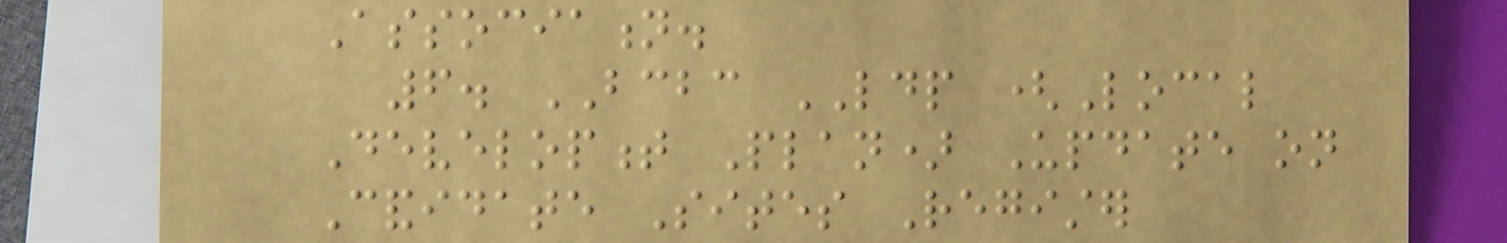Association.
6. BCBC LDP (Local
Development Plan) Update on
Candidate Sites Register
